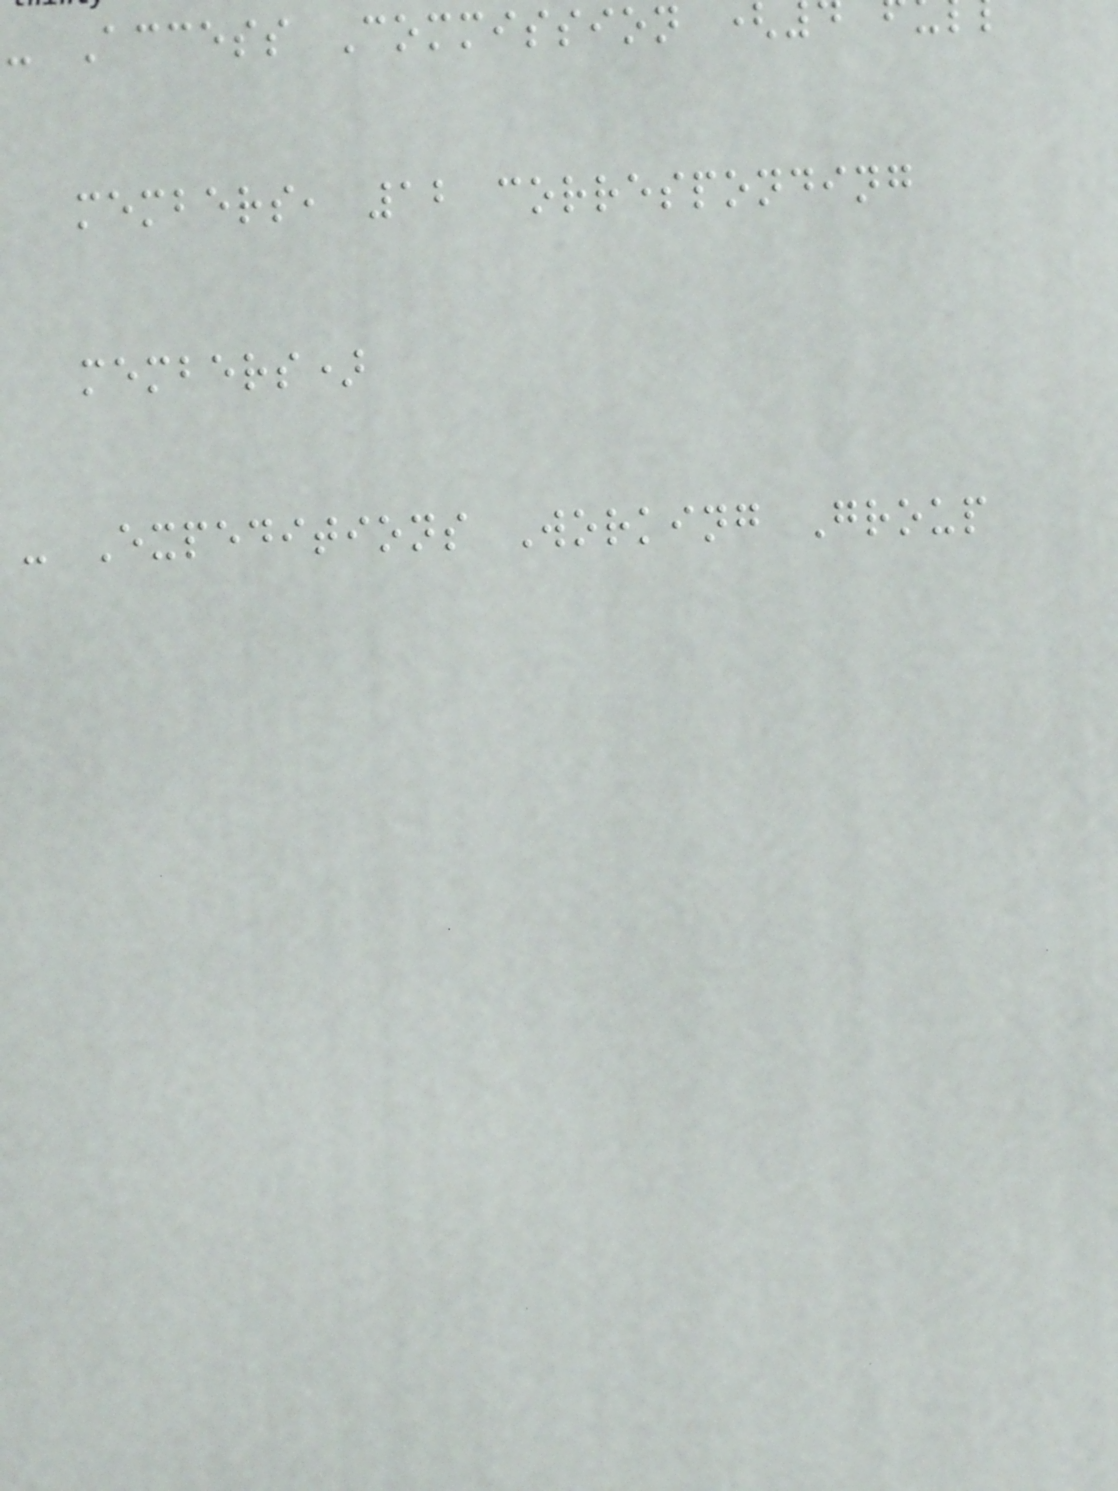- Access Commission (
members, 12 corresponding
members)
- Expeditions Working Group
